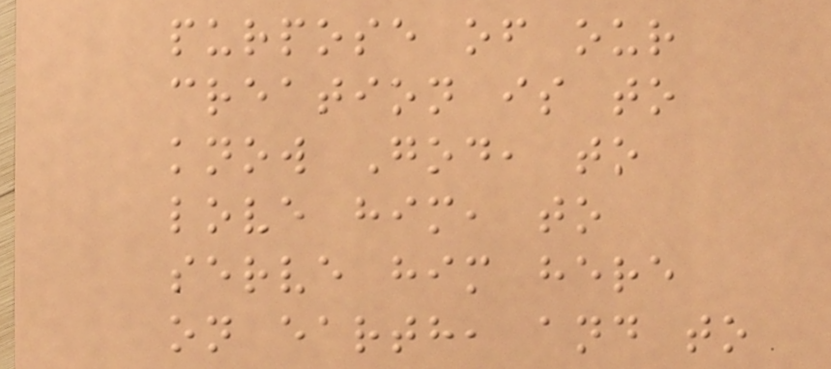purpose of our
creation is to
know God, to
love him, to
serve him here
on earth, and to
